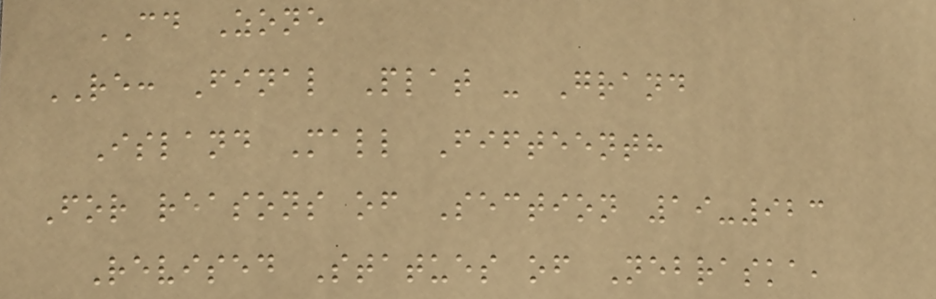CD Zone
RE: Final Plat - Grand
Island Mall Fifteenth
For reasons of Section 19-923
Revised Statues of Nebraska,
